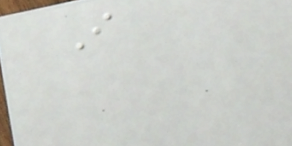I
